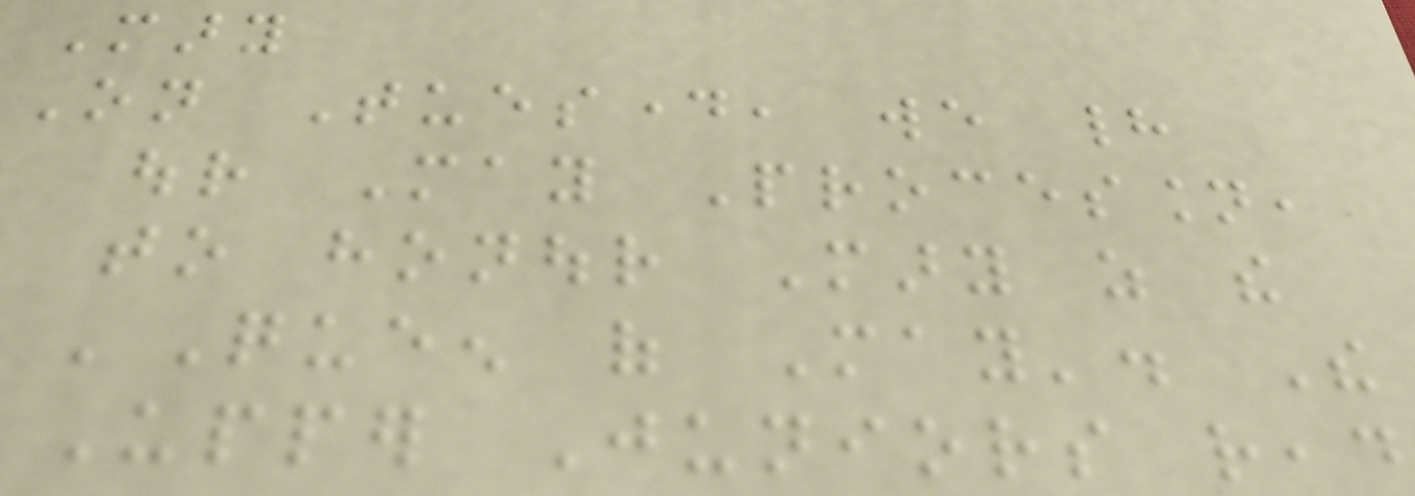Mary
On Tuesday, we had
our May Procession,
to honour Mary as the
'Queen of May'. The
Upper Juniors read
